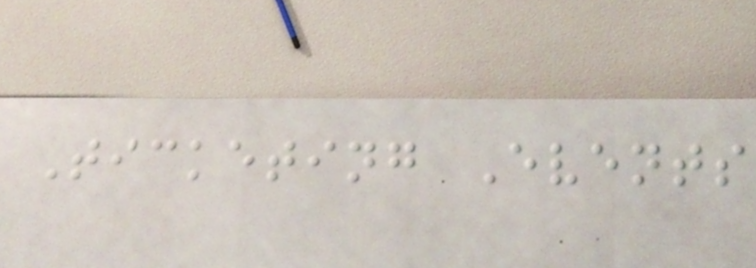Ticketing Events
